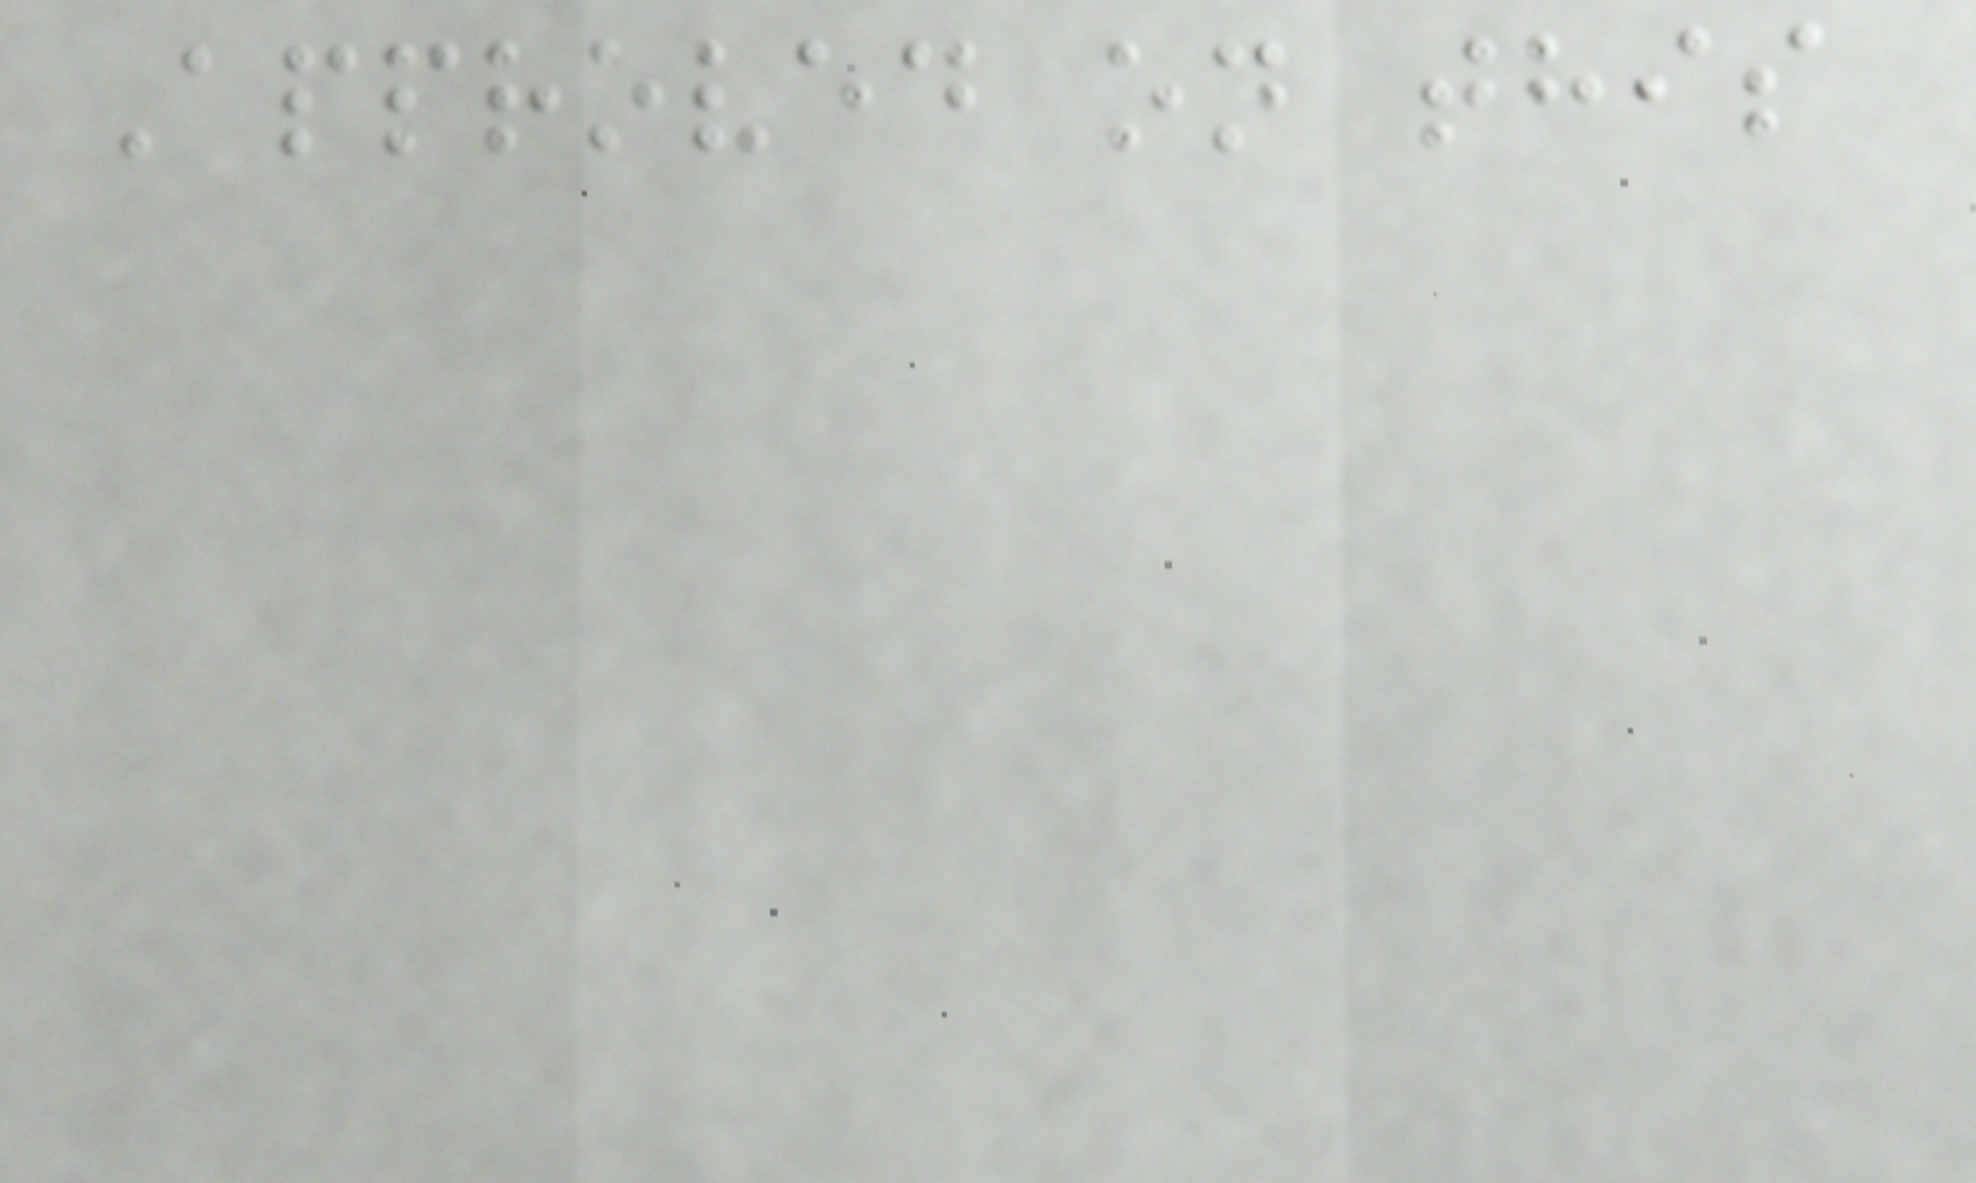Approved on this
